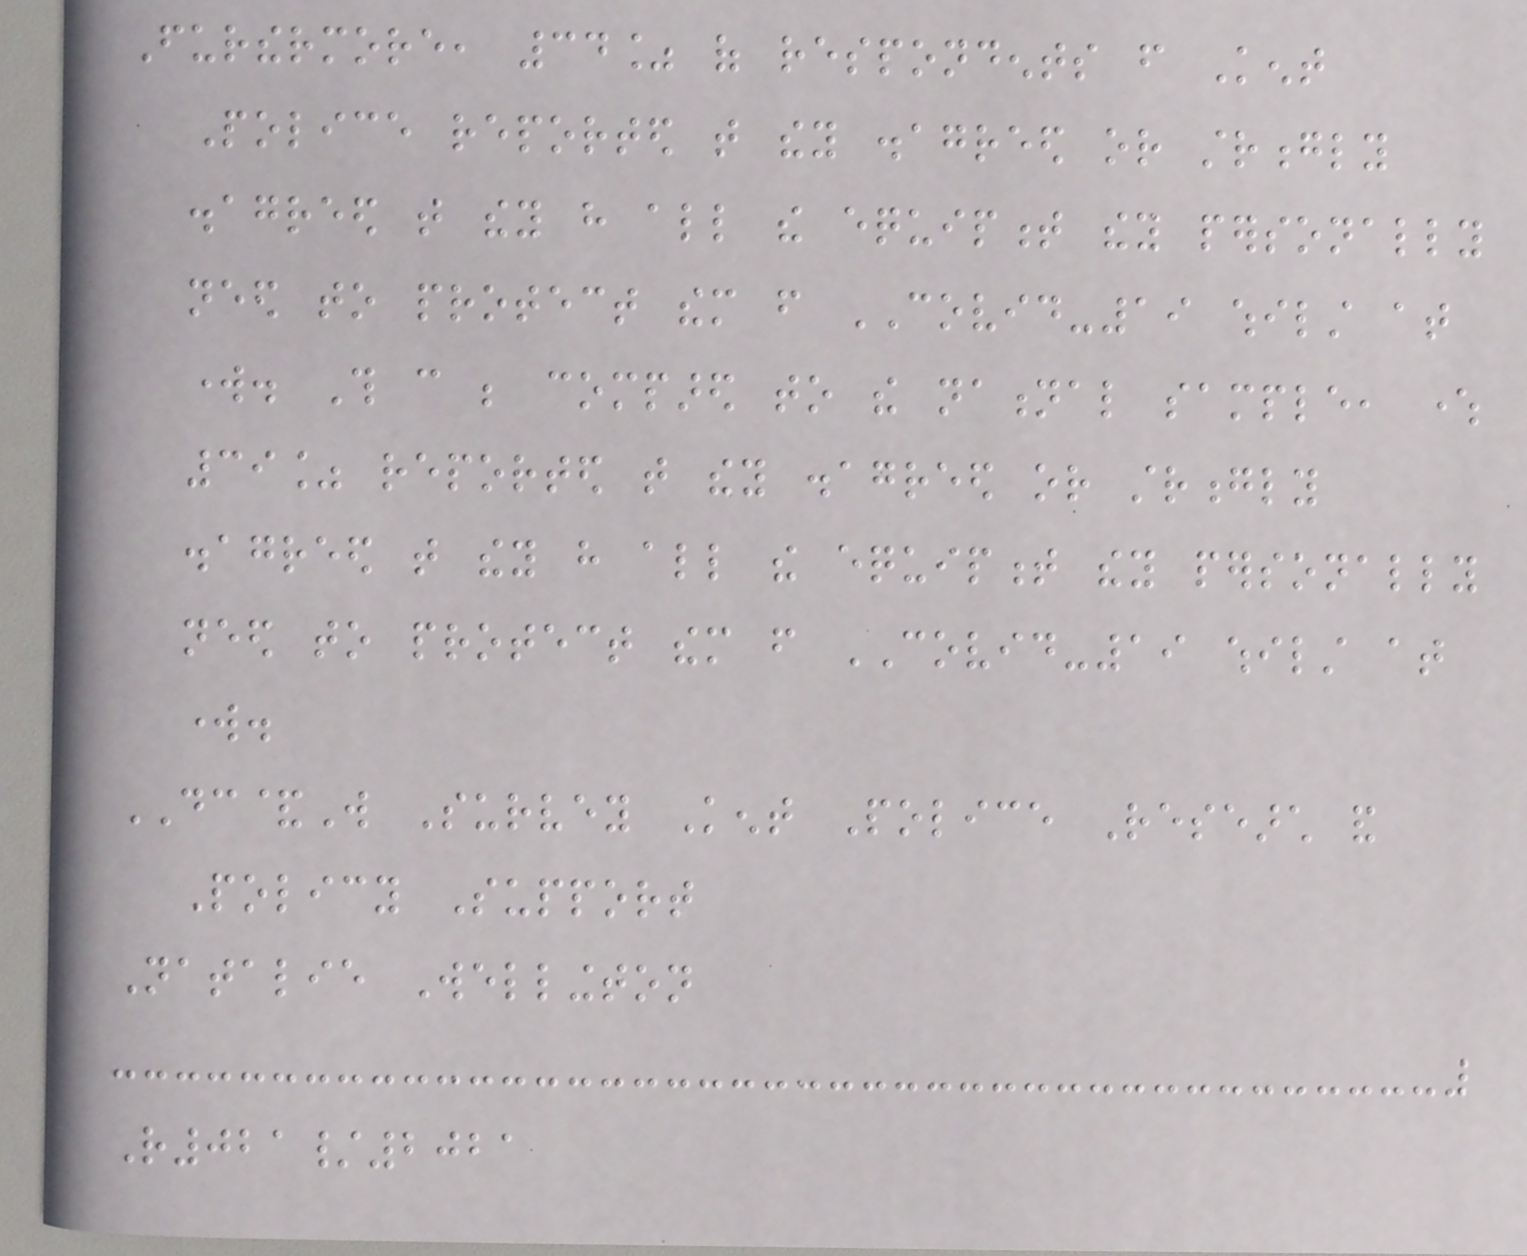Furthermore, 34% of respondents from Kent
Police reported that they disagreed or strongly
disagreed that they have all the equipment they personally
need to protect them from COVID-19 whilst at
work. This can be compared to the national sample, where
39% reported that they disagreed or strongly
disagreed that they have all the equipment they personally
need to protect them from COVID-19 whilst at
work.
DC&W Survey Kent Police Research and
Policy Support
Natalie Wellington
R021/2021
